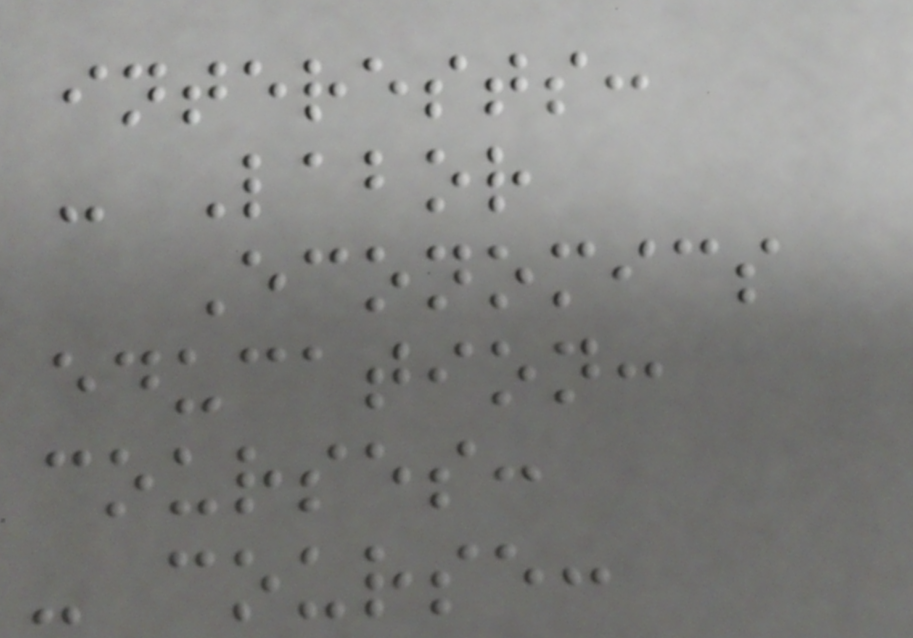interests:
- Labor
Economics
education:
courses:
- course:
